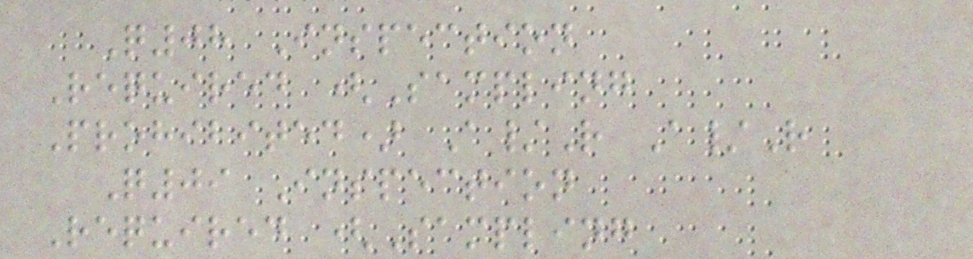Q08 Inspection
Required (Sampling
Prohibited) A/R A/R
Q09 Inspection
Required (Sampling
